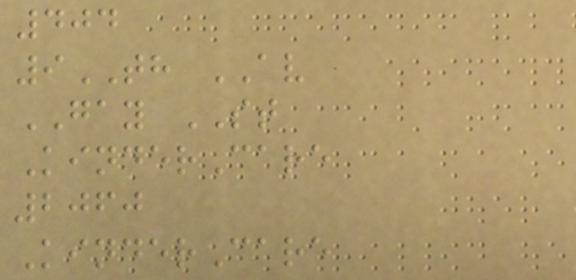404
9TH AV
GAY ST
KinderCare
2060
KinderCare
